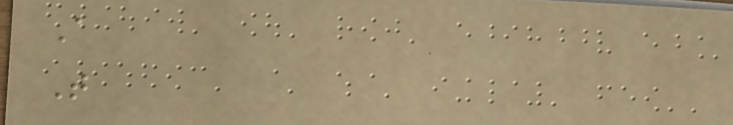A
T
